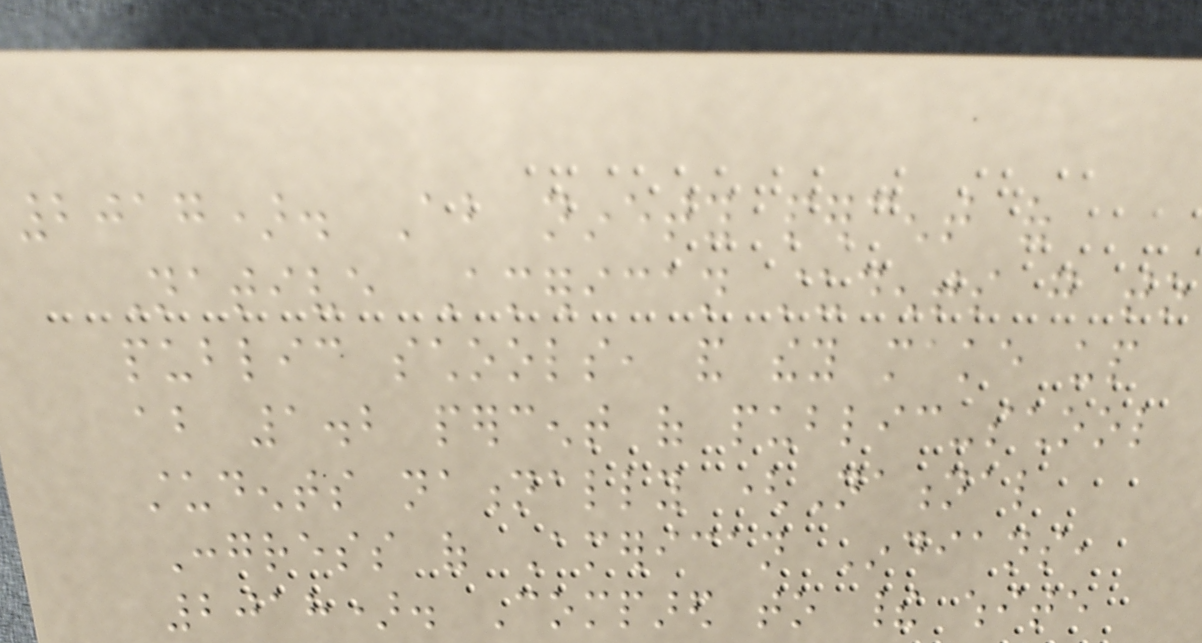2017). About ninety percent of
Native American students go to
public schools, and they make up
about 1.2 percent of public-school
students nationally (National
Congress of American Indians,
2018). Compared to their white
